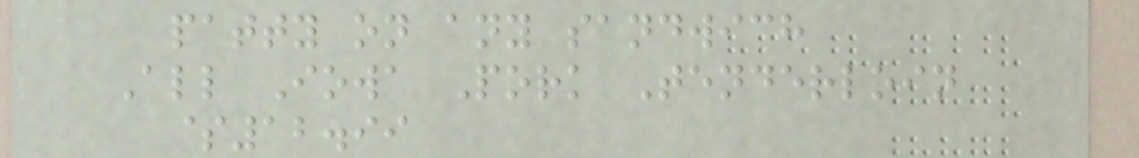patty on any sandwich
All Iowa Pork Tenderloin
$12.99
